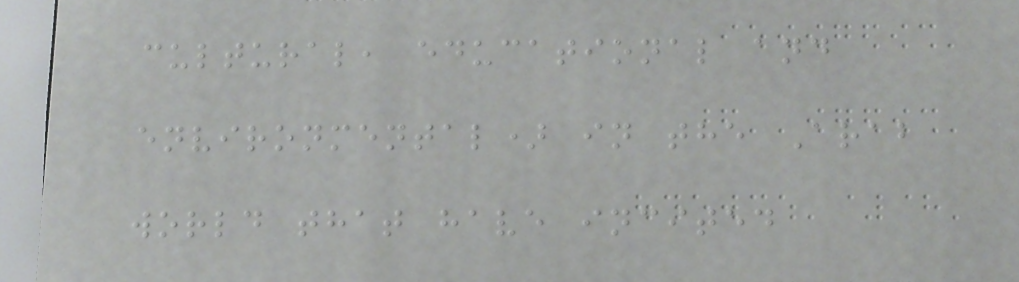cultural, educational and
environmental) in the Arab
world that have incited
